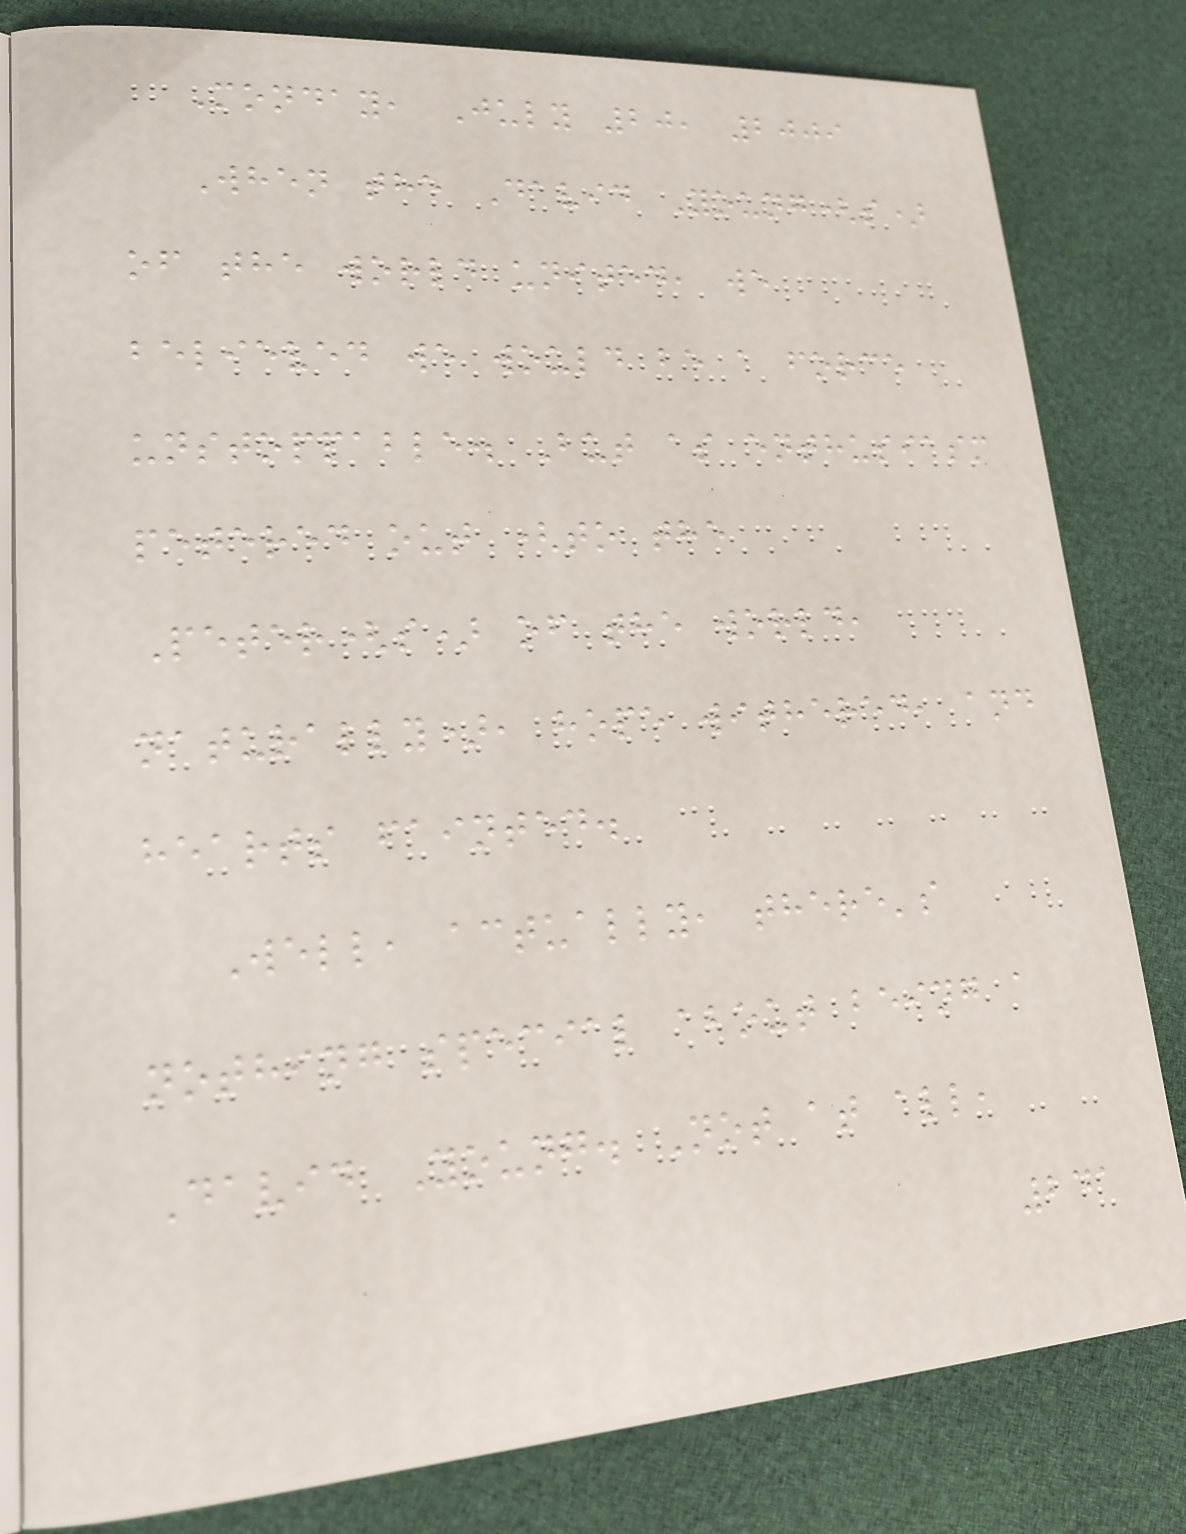Monday, July 20, 2009
When the David Young(s)
of the world united, we
believed we would be a force
unstoppable. But as enthusiasm
petered out (to the
Peter(s) of the world,
naturally), hope withered, and
hearts fainted.
Well, actually, there's
nothing special about being a
David Young. Not at all,
241
